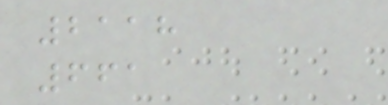2118
661
